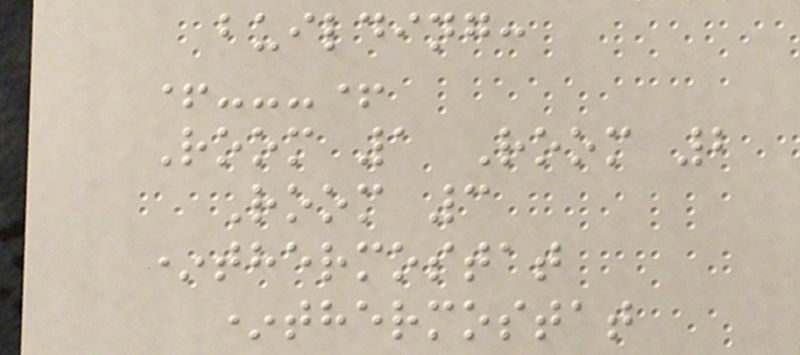building:
+---+
Room 1 Room 2
Room 3
*thermostat
*thermostat
